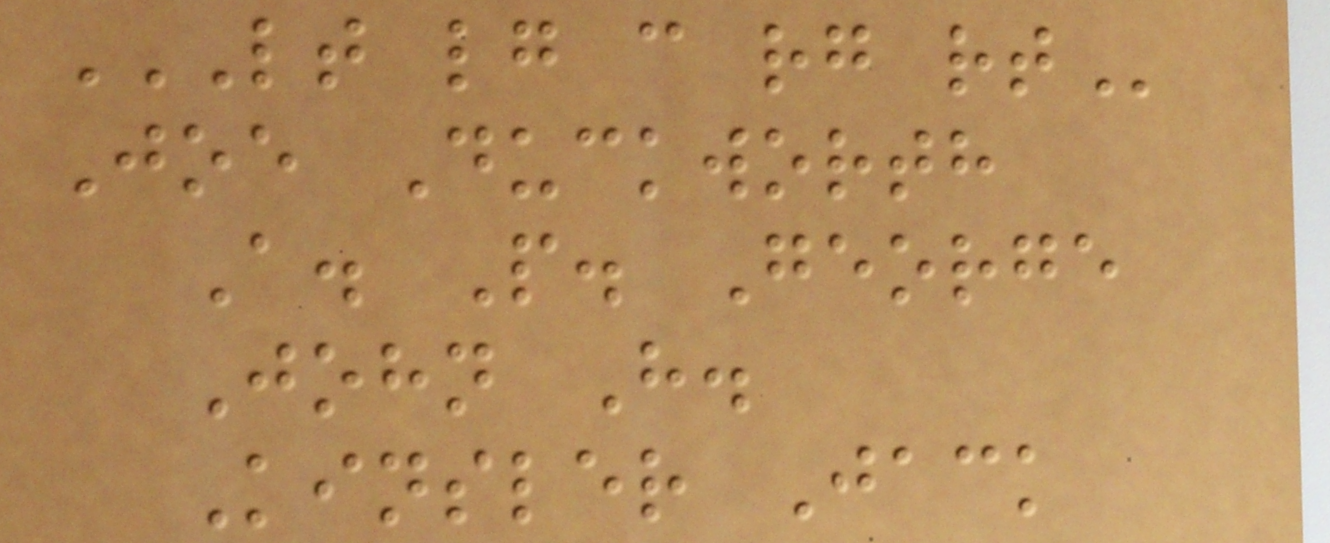LT LG C RG RT
Joe Duckworth
A. P. George
John H.
Kinsler Jack
